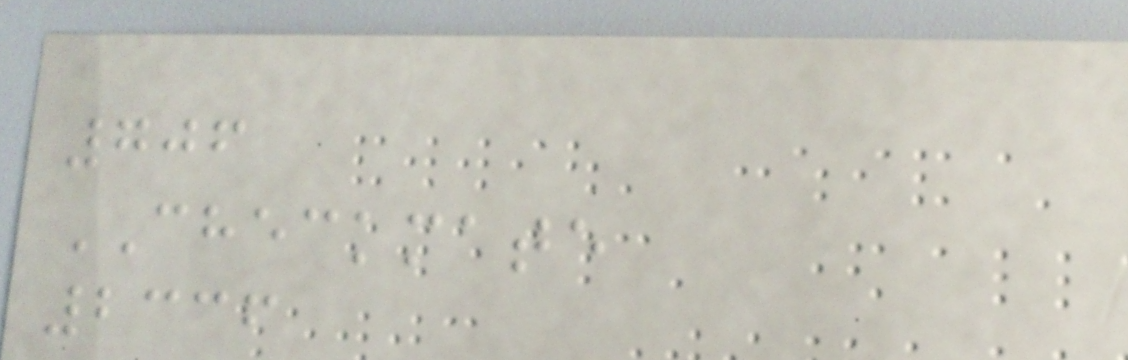706
CHECKMATE
2336
